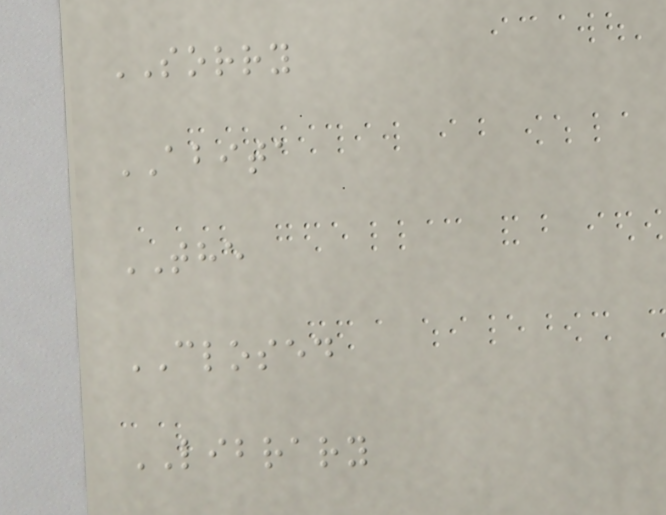SORRY
ABITA
THE
CLOSED
LIBRARY
